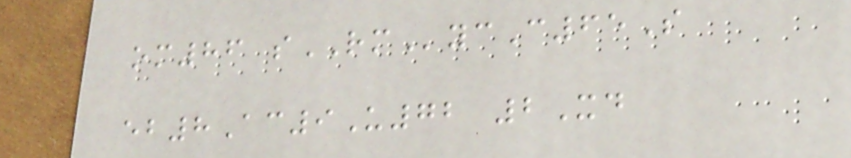om86 sRMycC65S
eb8Ac9U72 2Xd
